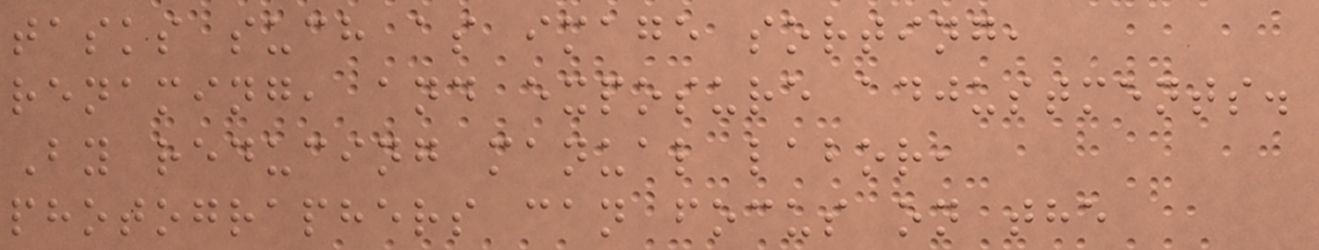tasks such as image sorting,
renaming, and exposure adjustments.
By reducing manual labor,
photographers can focus on the
